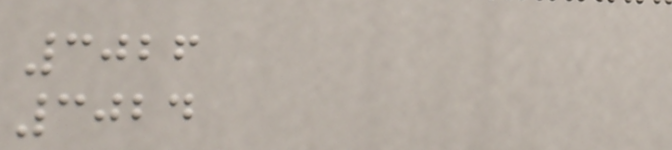3026
3024
